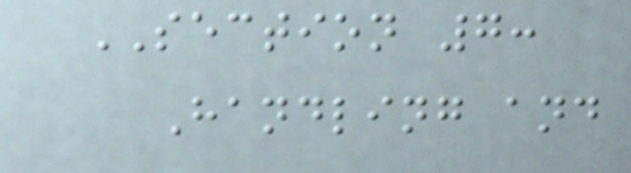SECTION 7:
Handling and
